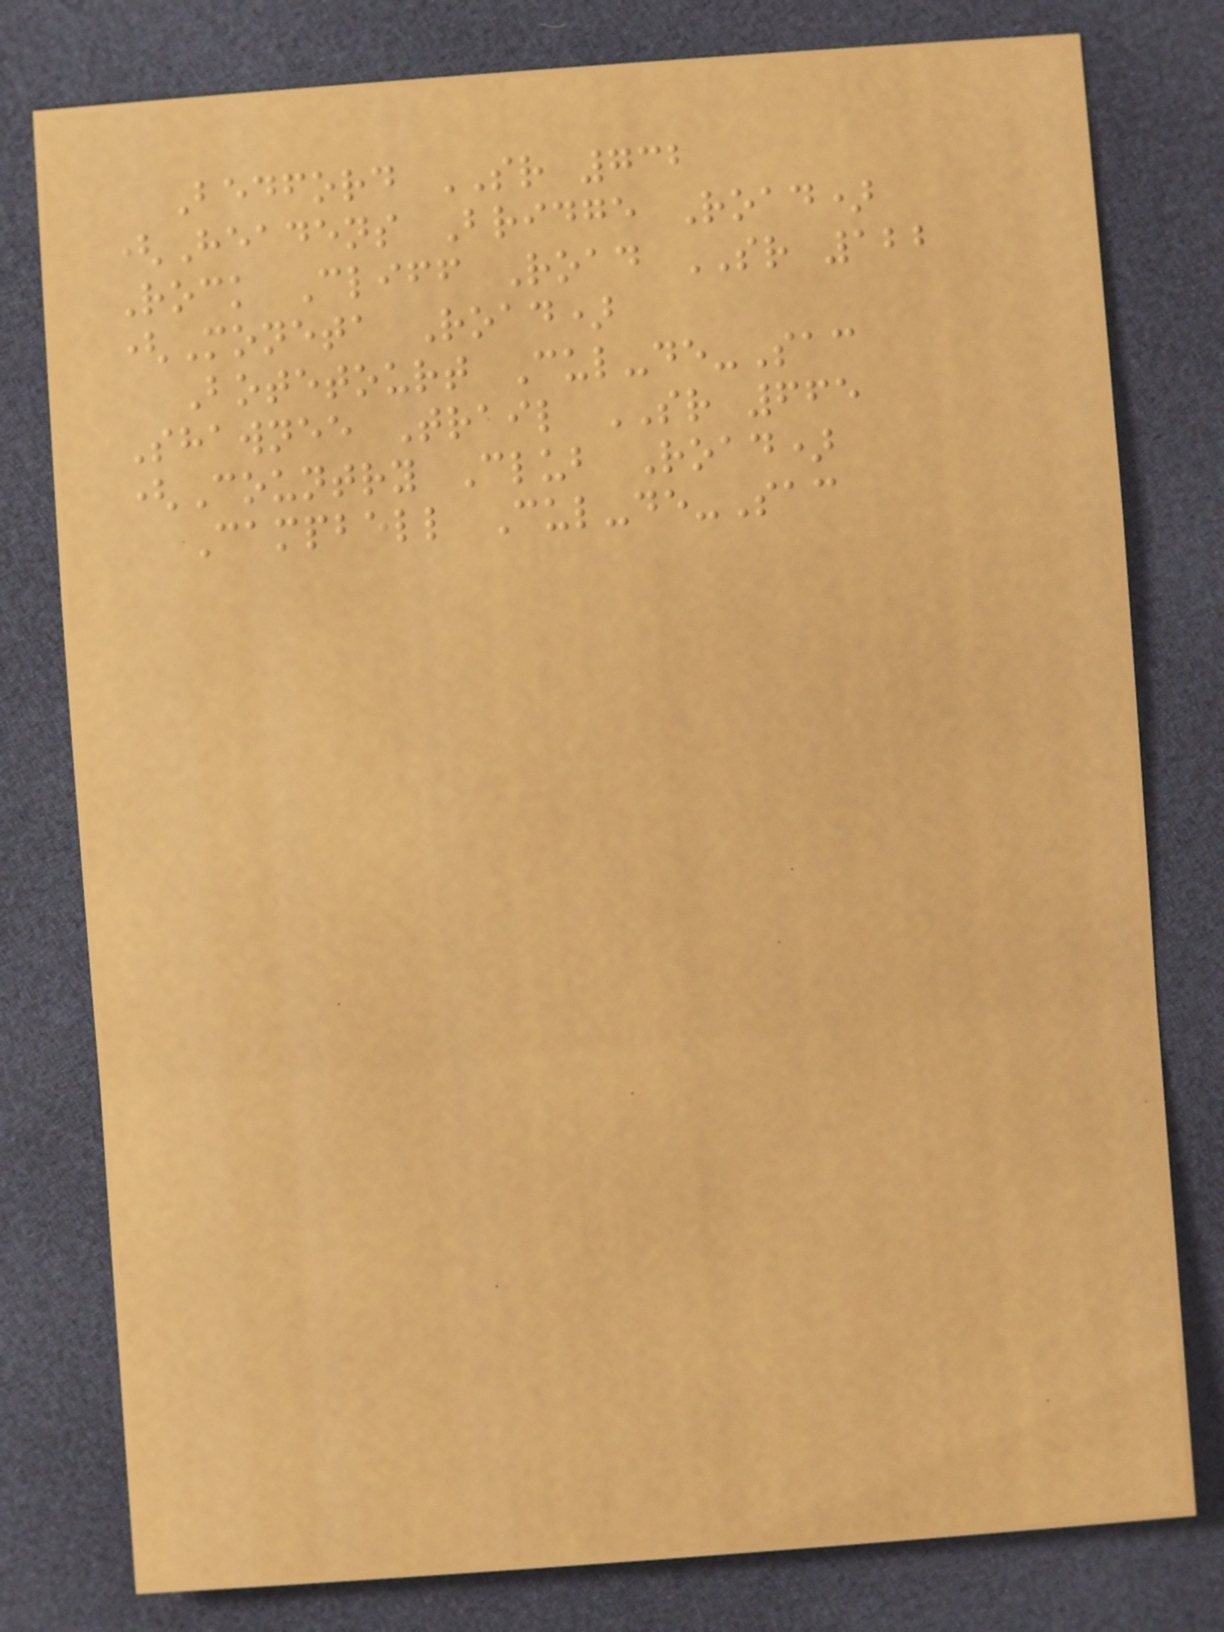Bedford SR 732
(Headens Bridge Road)
Rock Cliff Road SR 122
(Moneta Road)
Botetourt Cul-de-Sac
Shawnee Trail SR 665
(Country Club Road)
Campbell Cul-de-Sac
